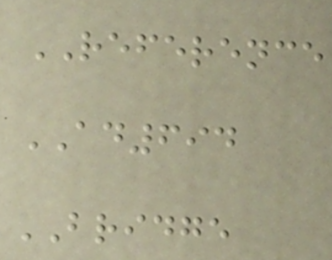REFERENCE
AD694
BRIDGE
